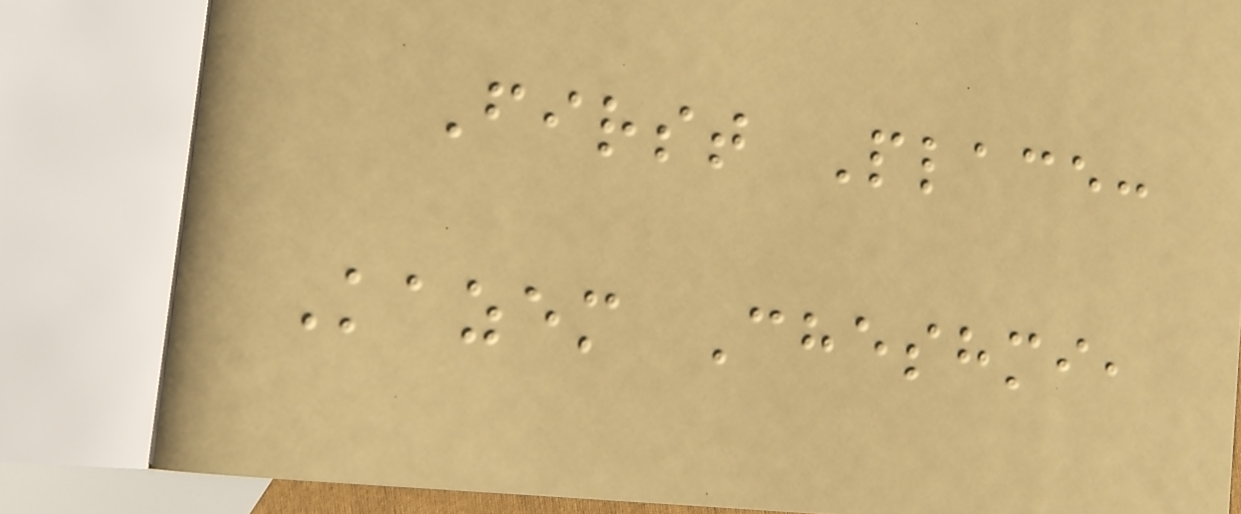First Place:
Kazem Cheshmi,
